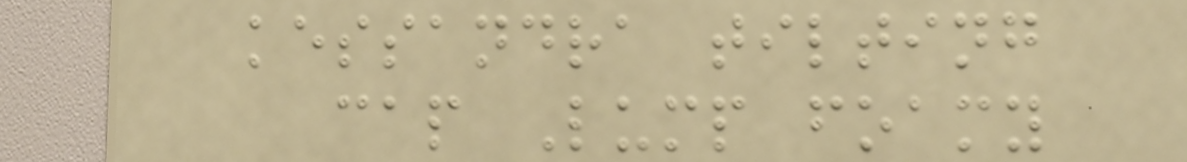kessandra tilting
cap Lump foamy
